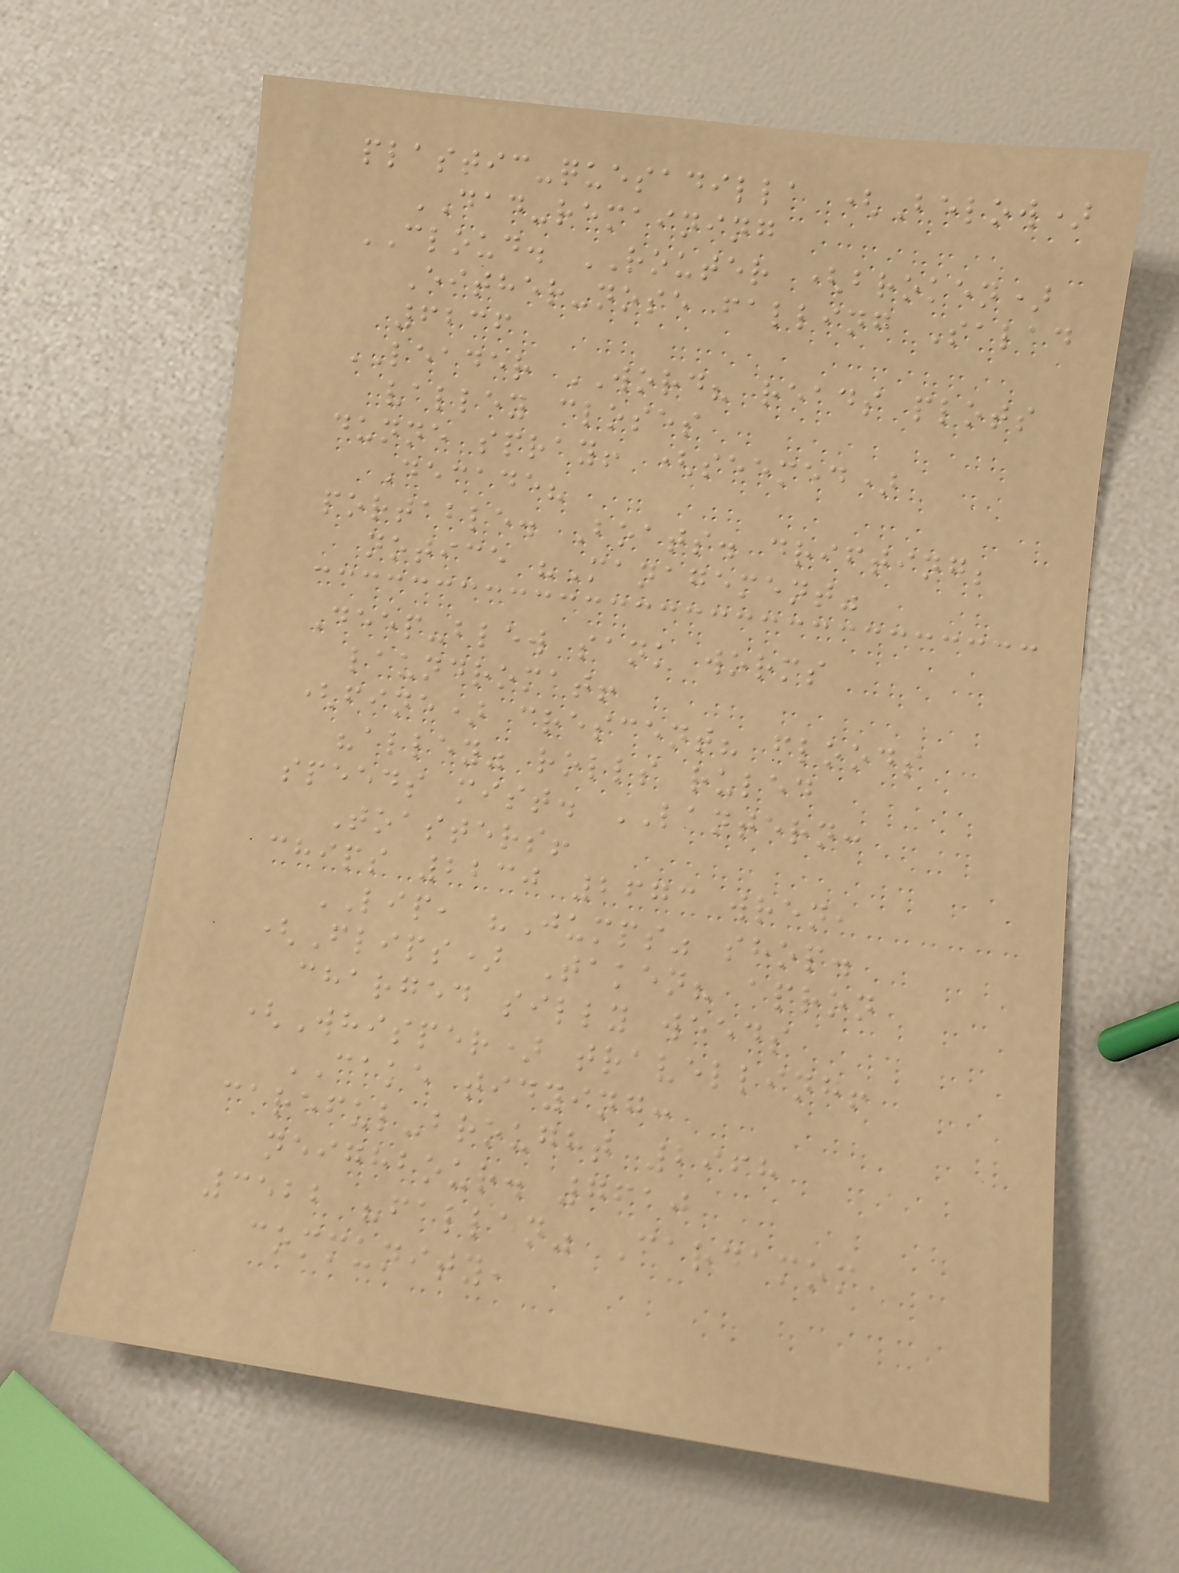plastic-quesadilla (Below)
DAD-remaining
CLOUD. ROUTER (broken)
Either-nose falling Salad
6236
LEADER WORD? reads plots
valley closes
dunne spray! (seemed)
Decade?
portable. Boats. drifting;
notice "Management"
Deep-blew sank worms
laundromat!
(fine) crescent? floods
"alley" rolls ruled
speeds mist. LANTERN:
Toasters!
chips 2230 2673 wren,
LIP, "Jumps" shop.
(Flips) Taken? apron
charged silly weeds
(Whisper) travelling!
CAKE tidying:
careful-brought 2968
neighbour. 7610
3522 "fallen" Cardamom
community,
